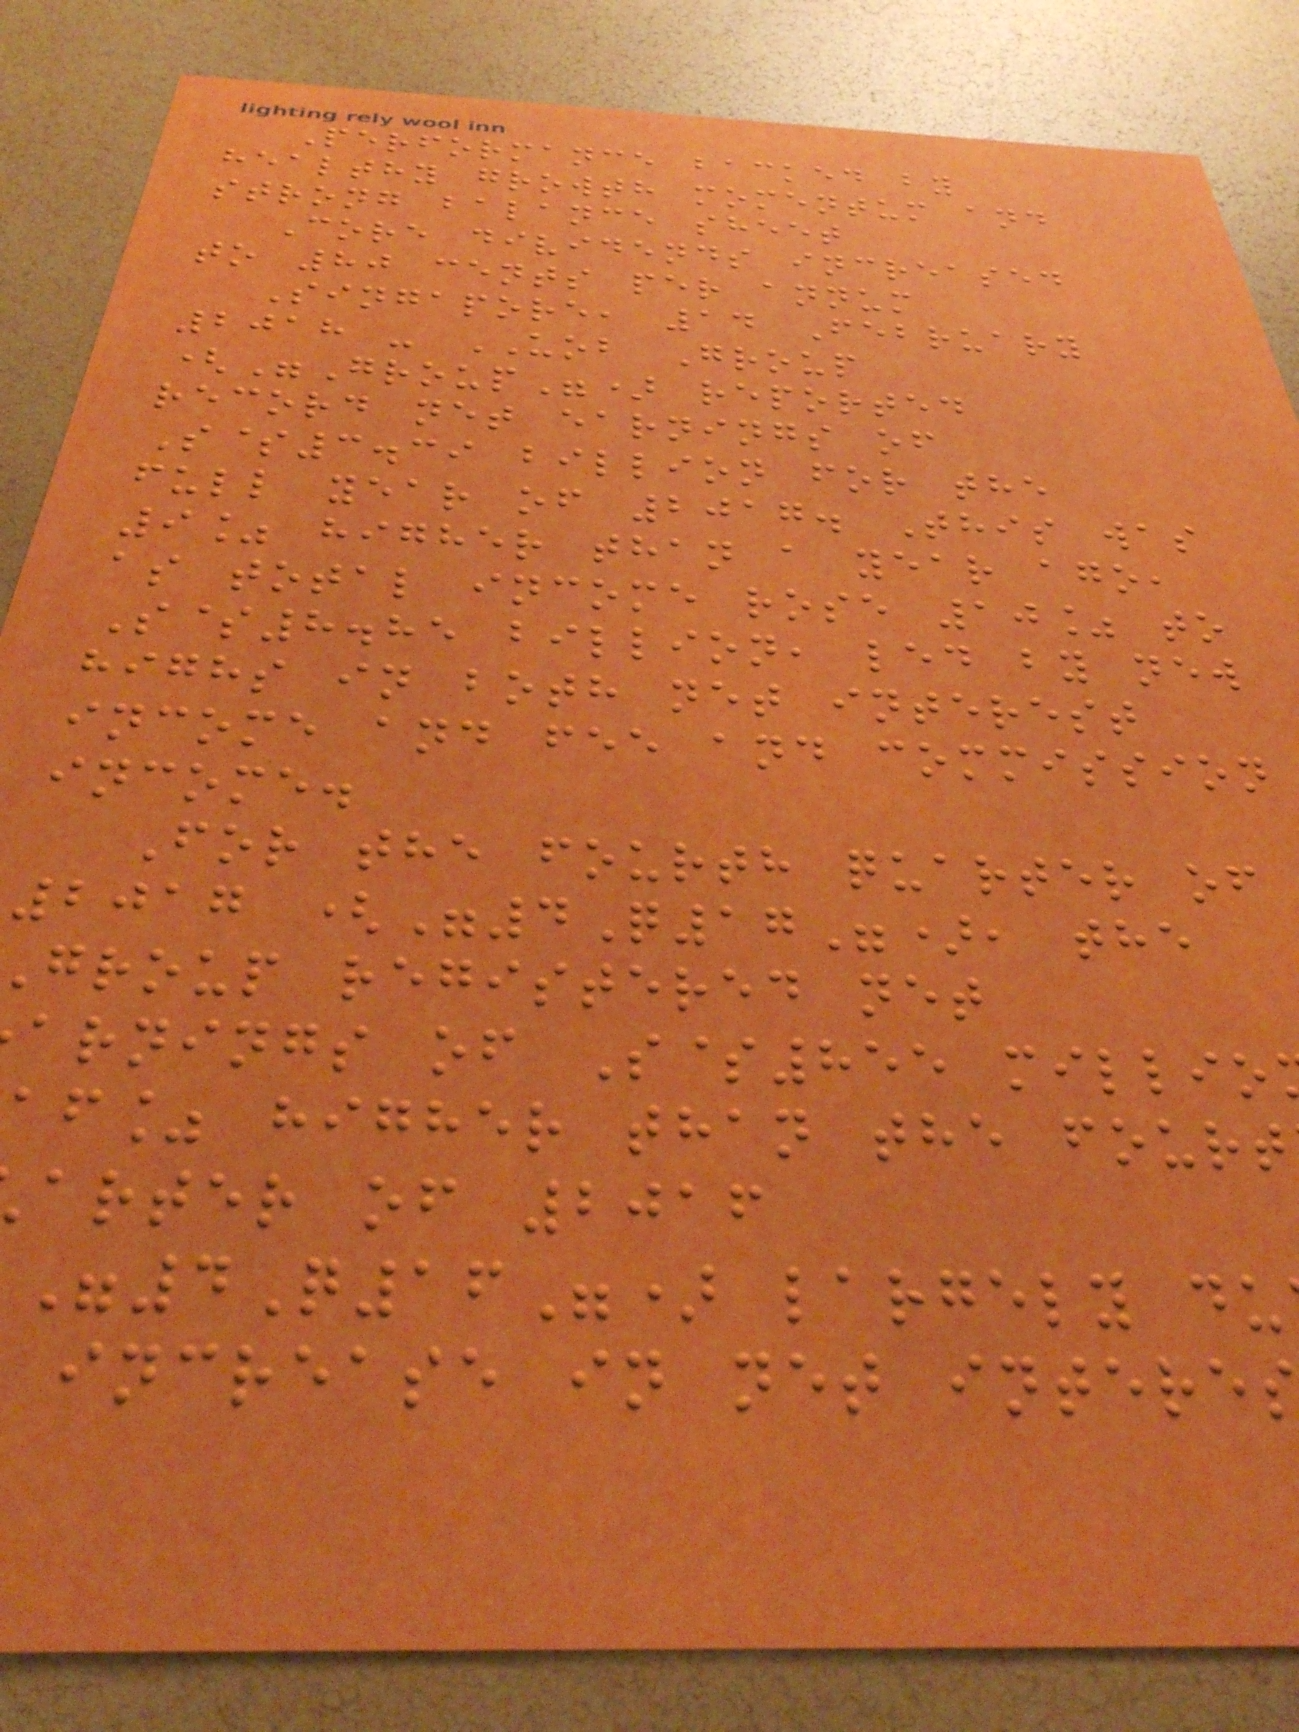Performance backed by
healthy growth momentum and
strong balance sheet
Core dividends increased
to 80 cents per annum
Singapore, 14 February
2018 - UOB Group
("Group") reported
record net earnings of
S$3.39 billion for the
full year of 2017. This was
9% higher than a year ago,
as total income rose 10% to
S$8.85 billion, led by new
highs in both net interest
income and fee and commission
income.
For the fourth quarter of
2017 ("4Q17"), the
group registered net
arnings of S$855 millio
af% higher than the fourt
arter of 2016
4Q16") largely du
increase in net intere
